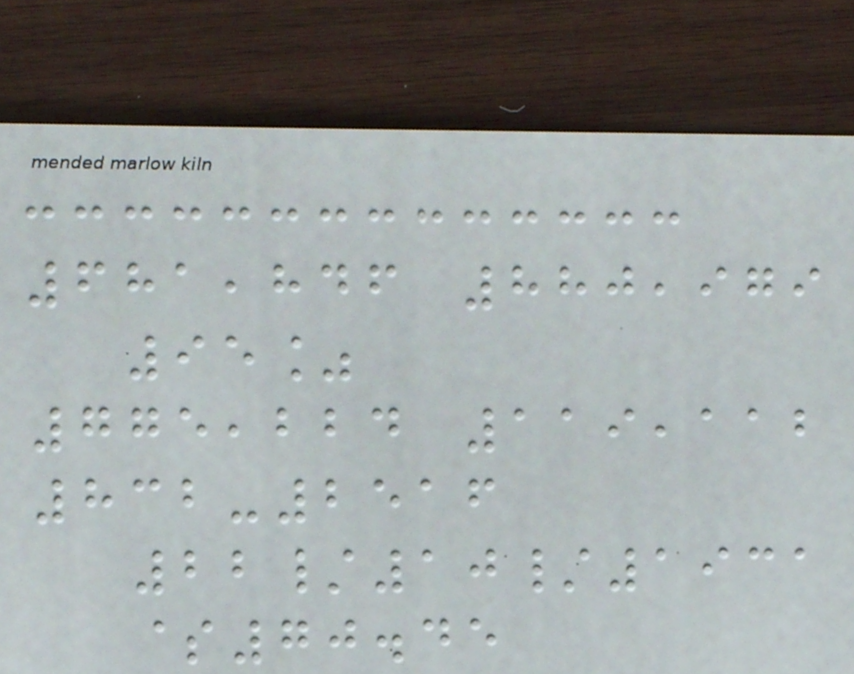681,846 880,979
95%
775,224 119,112
832-2516
22/10/1931
$70.45
